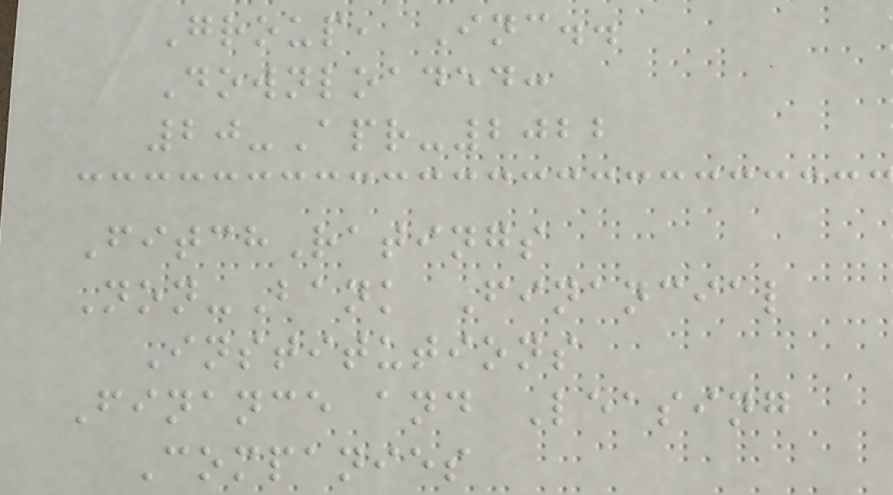Group, Inc..
Downloaded:
20-Apr-2022
FitchRatings
Non-Bank Financial
Institutions
Finance and Leasing
Companies
